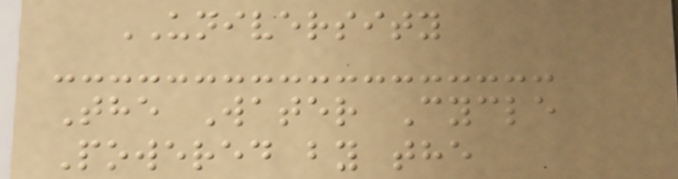UNIVERSITY
The Water Cycle
Powered by the
